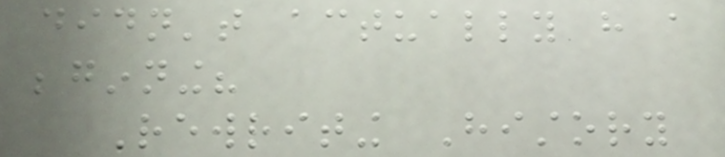didn't actually have a
beginning?
Rewriting History
